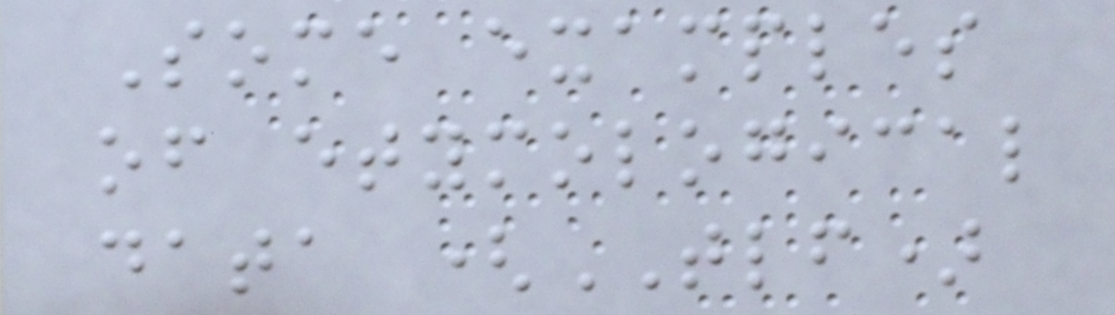Some examples
of etymological
data (TLF)
